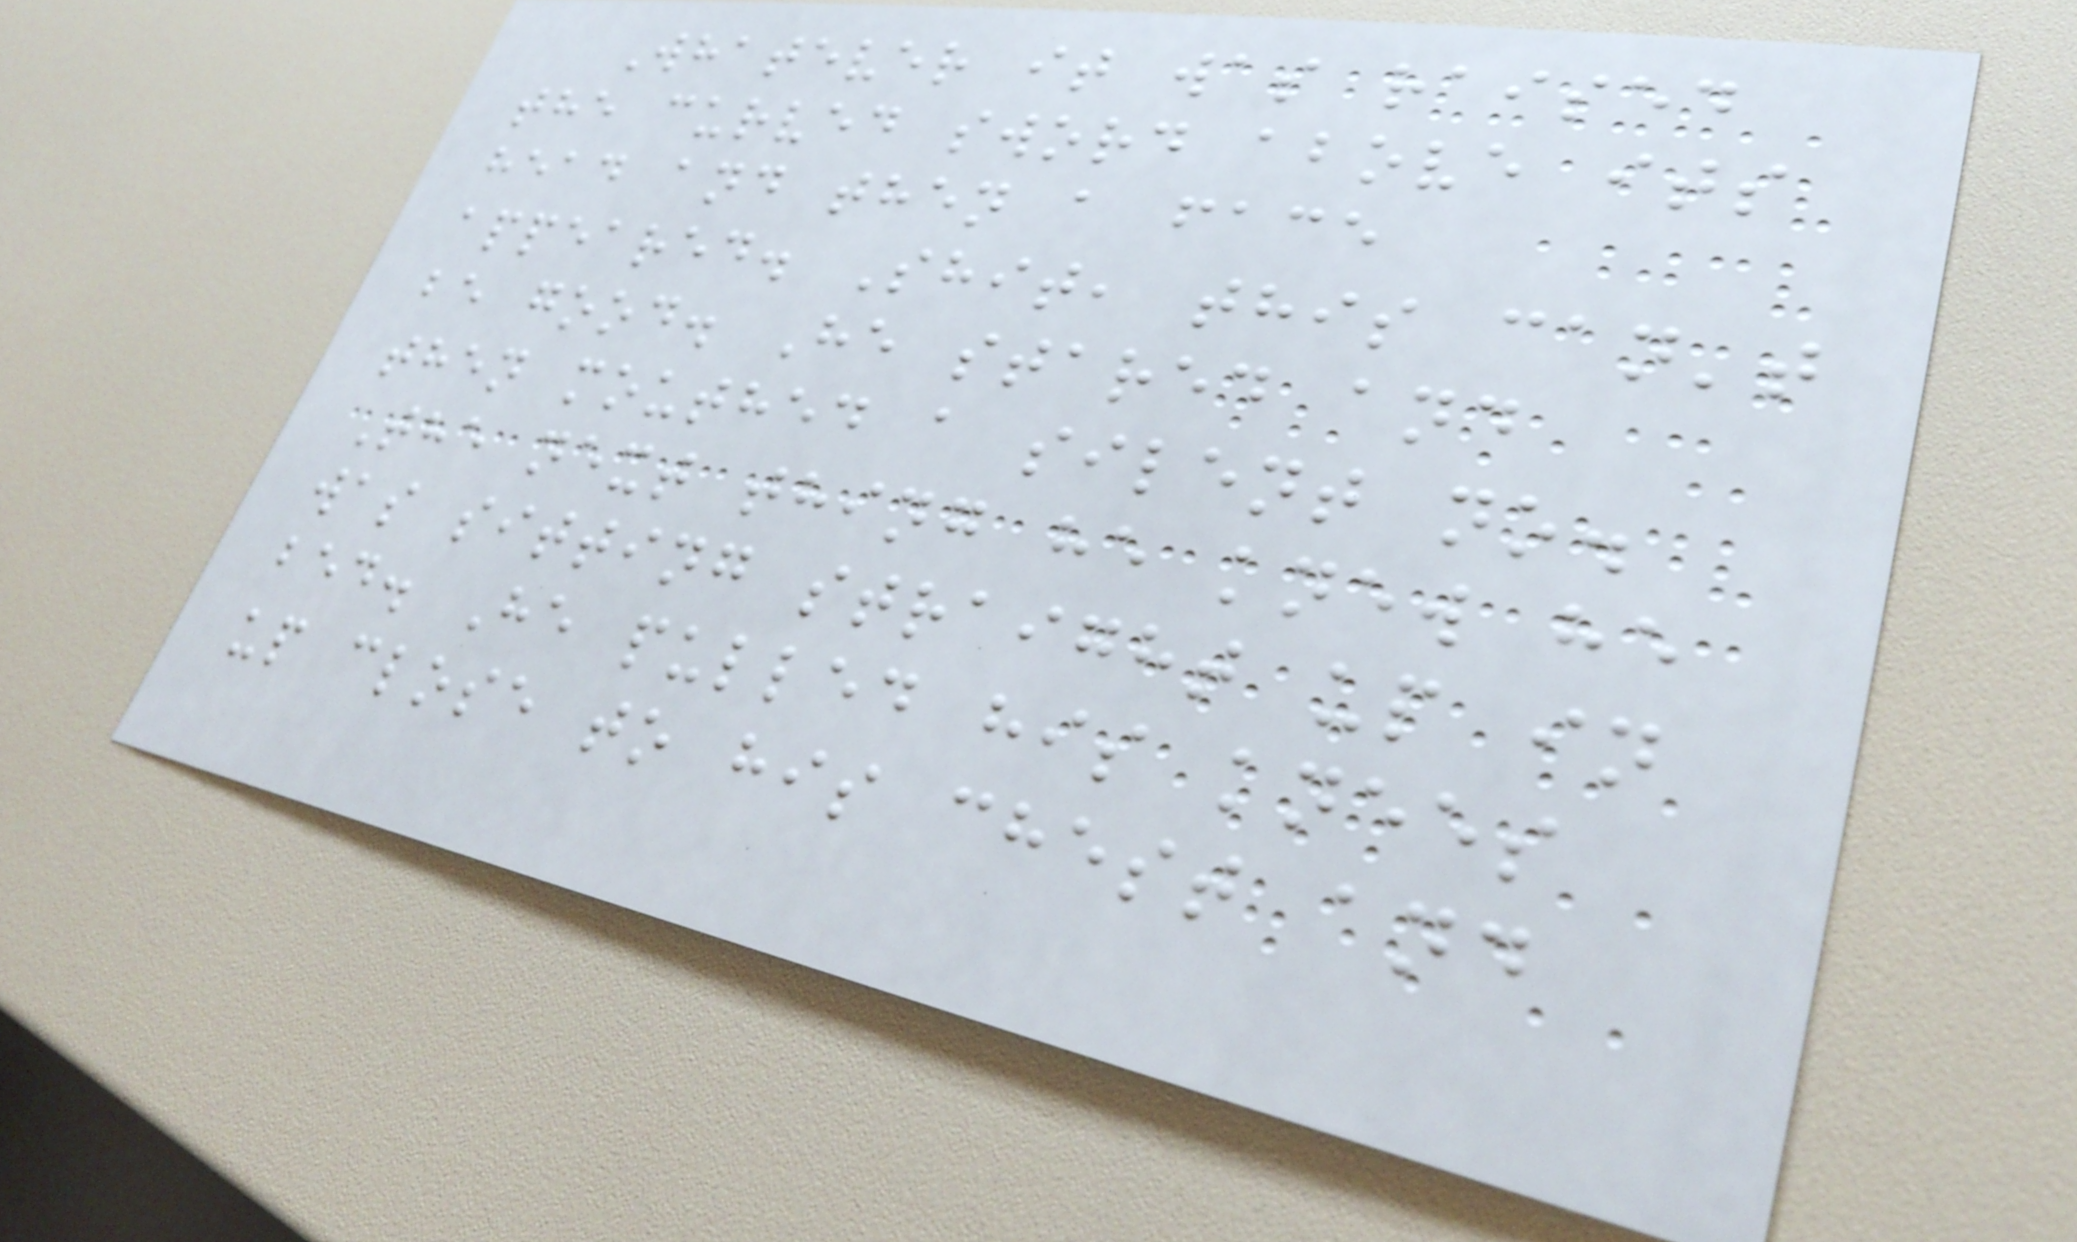Whatever it was raised
the curved sword above its
head and then a face
appeared. Shit, this can't
be good. He stared and
then mouthed a silent no.
The next thing he knew he
was sitting straight up in
bed. He pulled his knees
up close to his chest and
